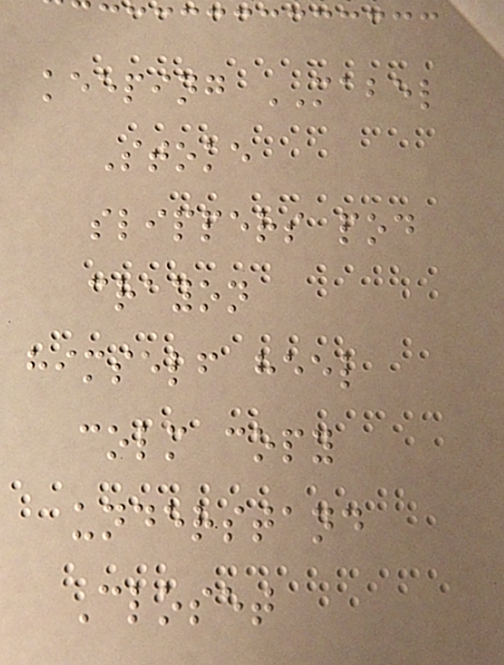keeping MABEL
Stoke
slippers pod
crayon
himself heel
colm copy
understand
Closet
